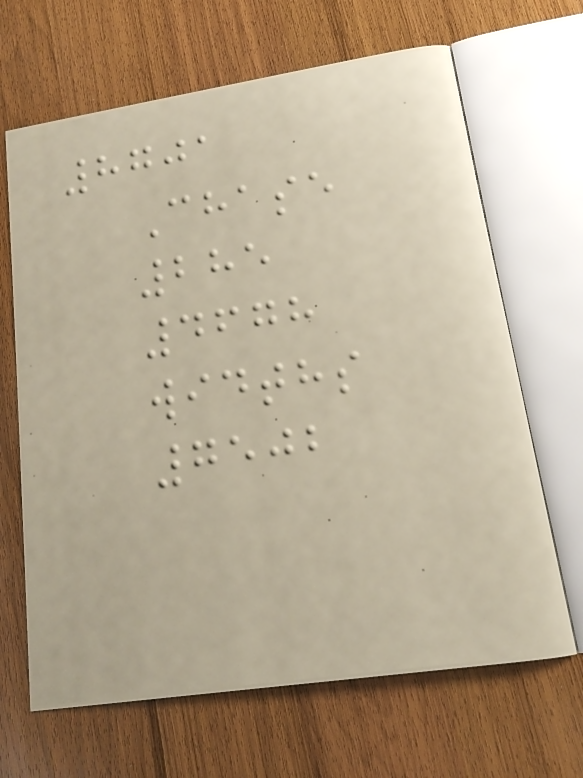8701
Chase
285
4678
widths
7502
